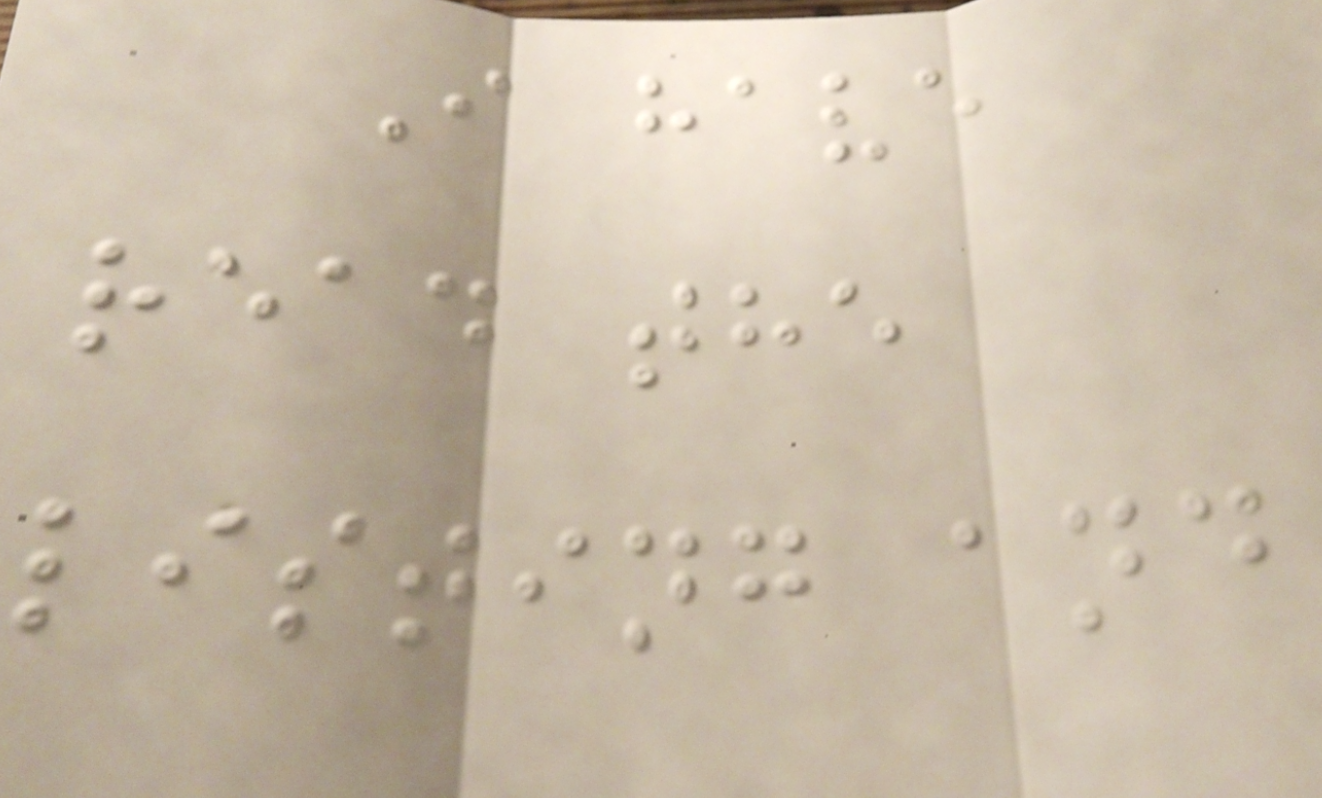I have
read the
listing and
